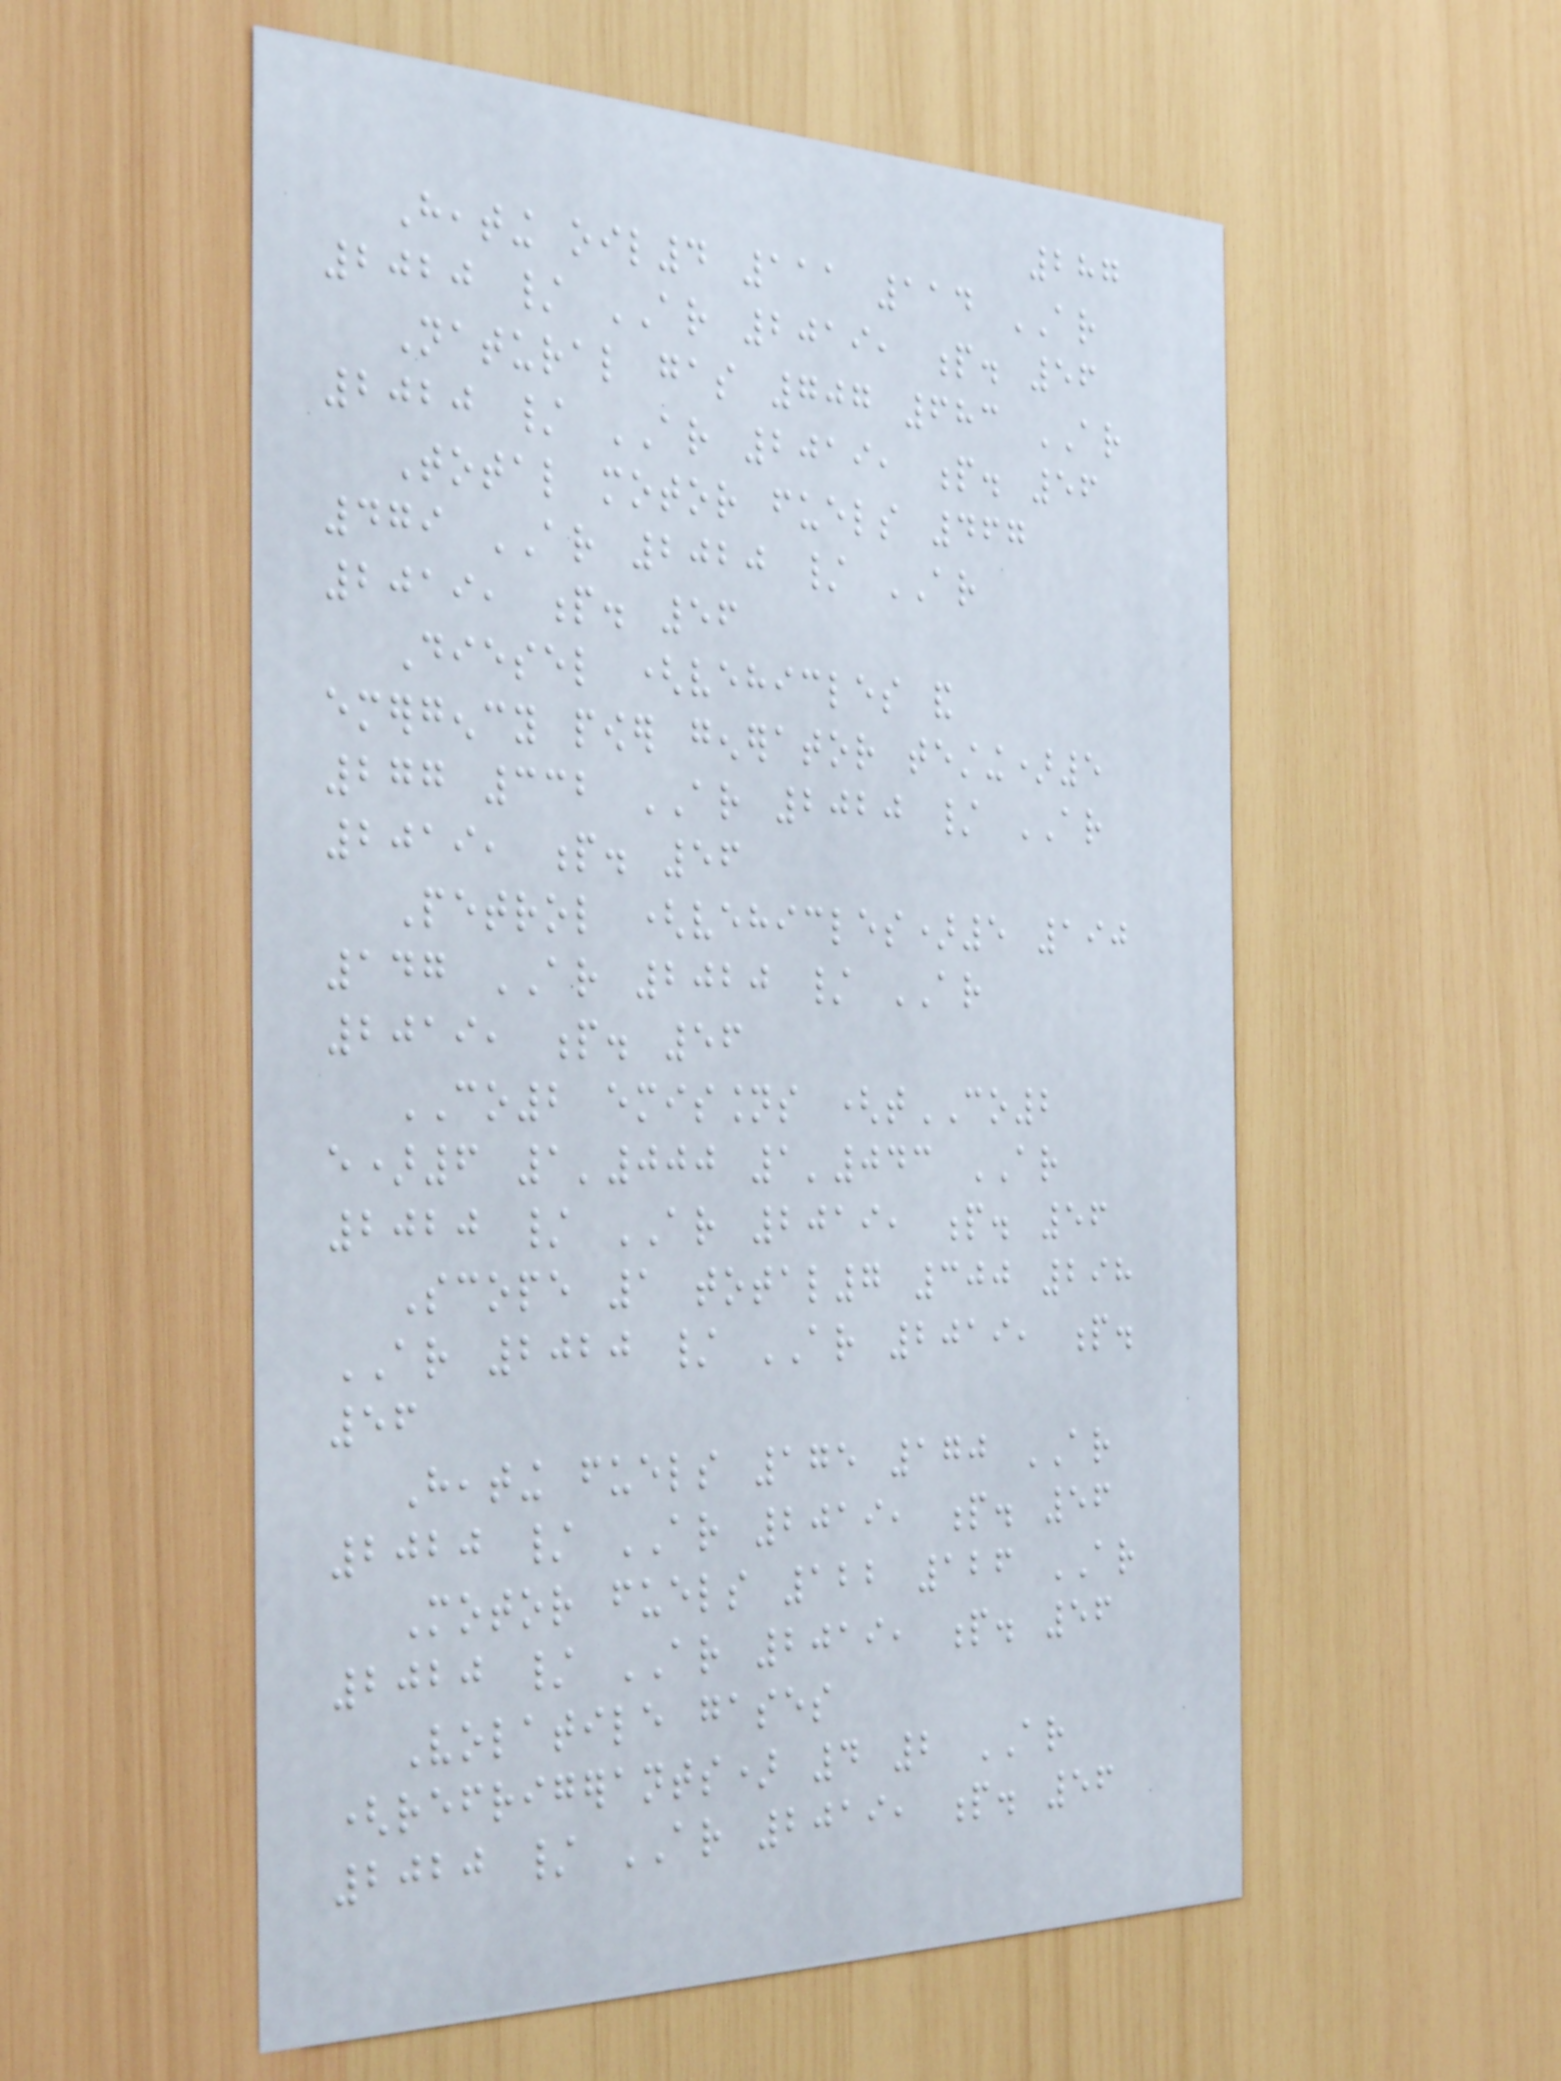287
Heating oil4 111 114 AR
2020 / AR 2019, p. 56
Natural gas 707 683 AR
2020 / AR 2019, p. 56
Total motor fuels 467
479 AR 2020 / AR
2019, p. 56
Diesel (vehicles and
emergency power generator testing)5
277 332 AR 2020 / AR
2019, p. 56
Petrol (vehicles)5 190
147 AR 2020 / AR
2019, p. 56
CO2 emissions (tCO2
e)6 1'000 1'043 AR
2020 / AR 2019, p. 56
Scope 1 total7 300 298
AR 2020 / AR 2019, p.
56
Heating fuels 175 170 AR
2020 / AR 2019, p. 56
Motor fuels 122 126 AR
2020 / AR 2019, p. 56
Volatile gases
(refrigerants) 4 2 AR
2020 / AR 2019, p. 56
